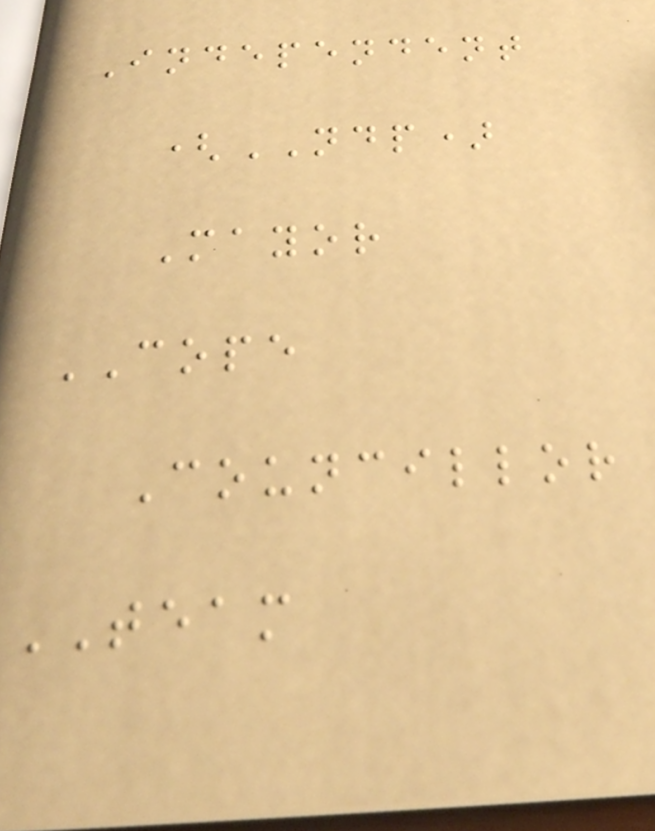Independent
(NDP)
Mayor
COPE
Councillor
TEAM
